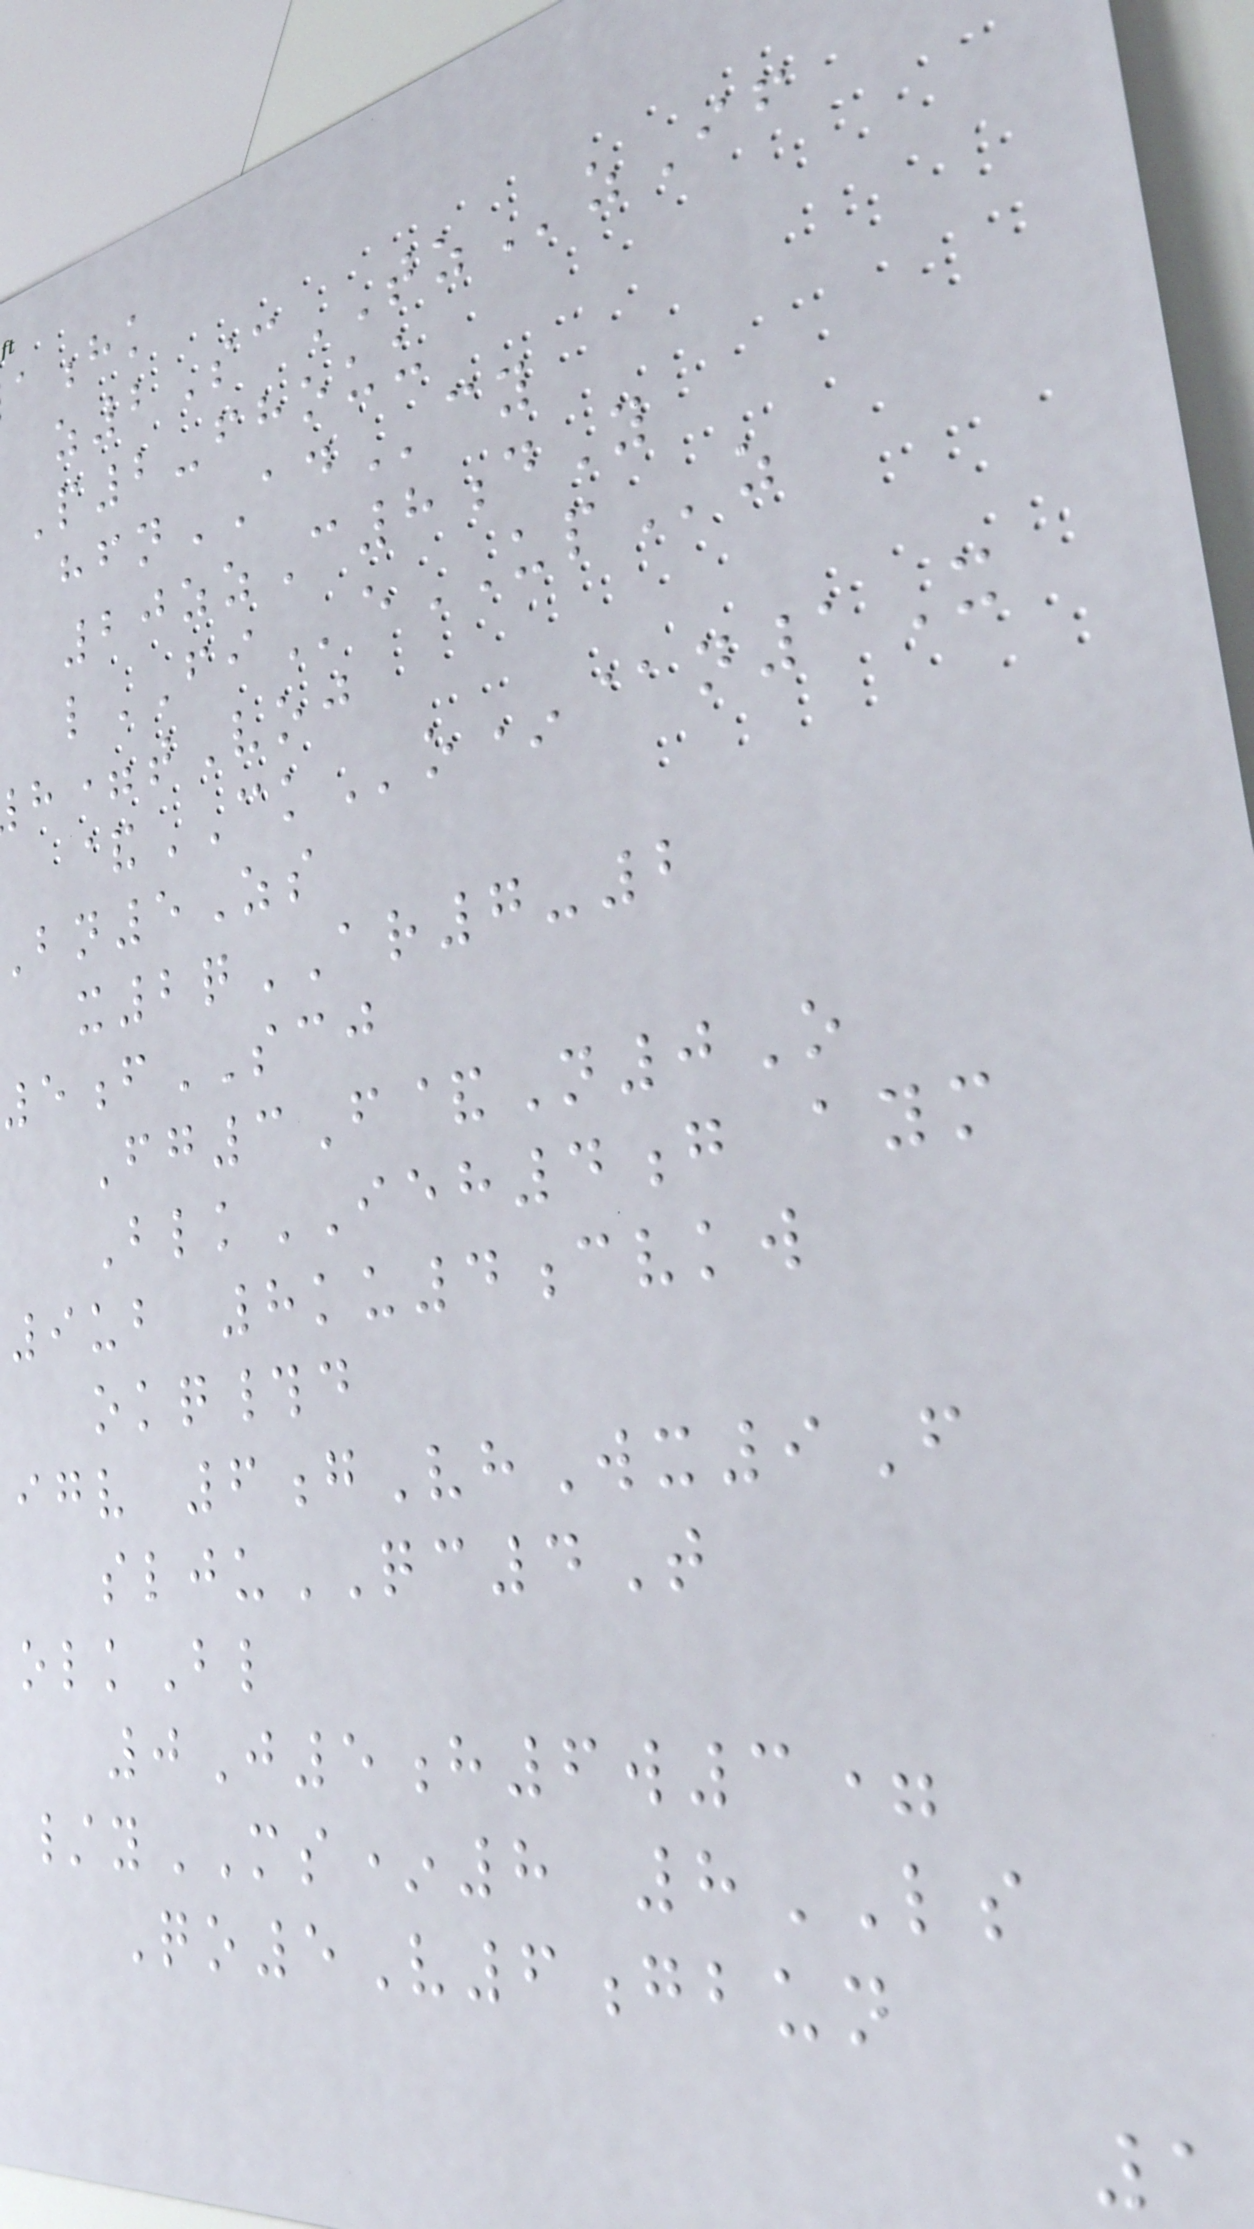z2ScTZzIf
P2-fhouu
hfnADcy
20zzC8dY
lFIeUPz
=tVoj
&CKo*@n1X
n5Zs
x2qAR7-2
5fSCJ
Fg3F&N0O
BlkIEH4g aym
9ub 8ku4cvkw
okq#d
igv 6gVhWx9F
sljuQC4T
olkBl
0J5h6w3=
/yMS*8 8LS
Qo5V6gbun
